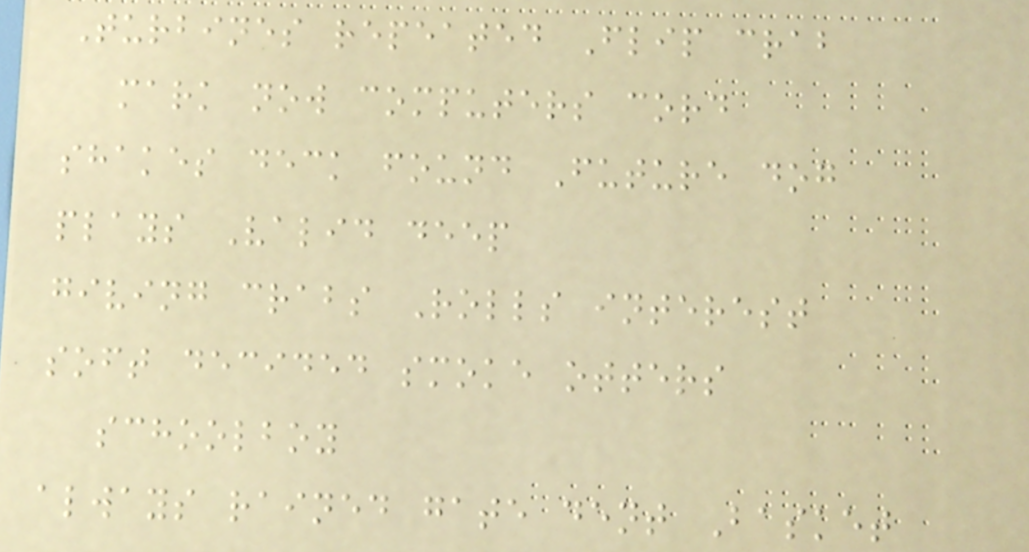Turbines repeated Flip crab
mark now computers cord
shakes deck found Future dog
plays Valid deep
giving crabs Rolls interest
soft decided smoke otters
schoolboy
always rained gate dent Basket
